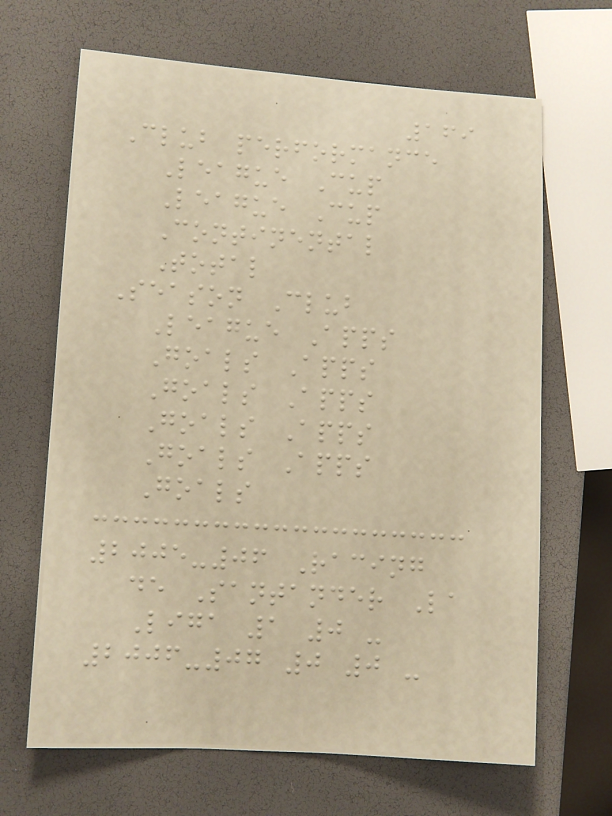169
Club performance
League Cup
League Cup
Continental
Total
Season Club
League Apps
Goals Apps
Goals Apps
Goals Apps
Goals Apps
Goals
2005-06 Racing
de Santander La
Liga 1 0 -
2006-07 0 0 -
